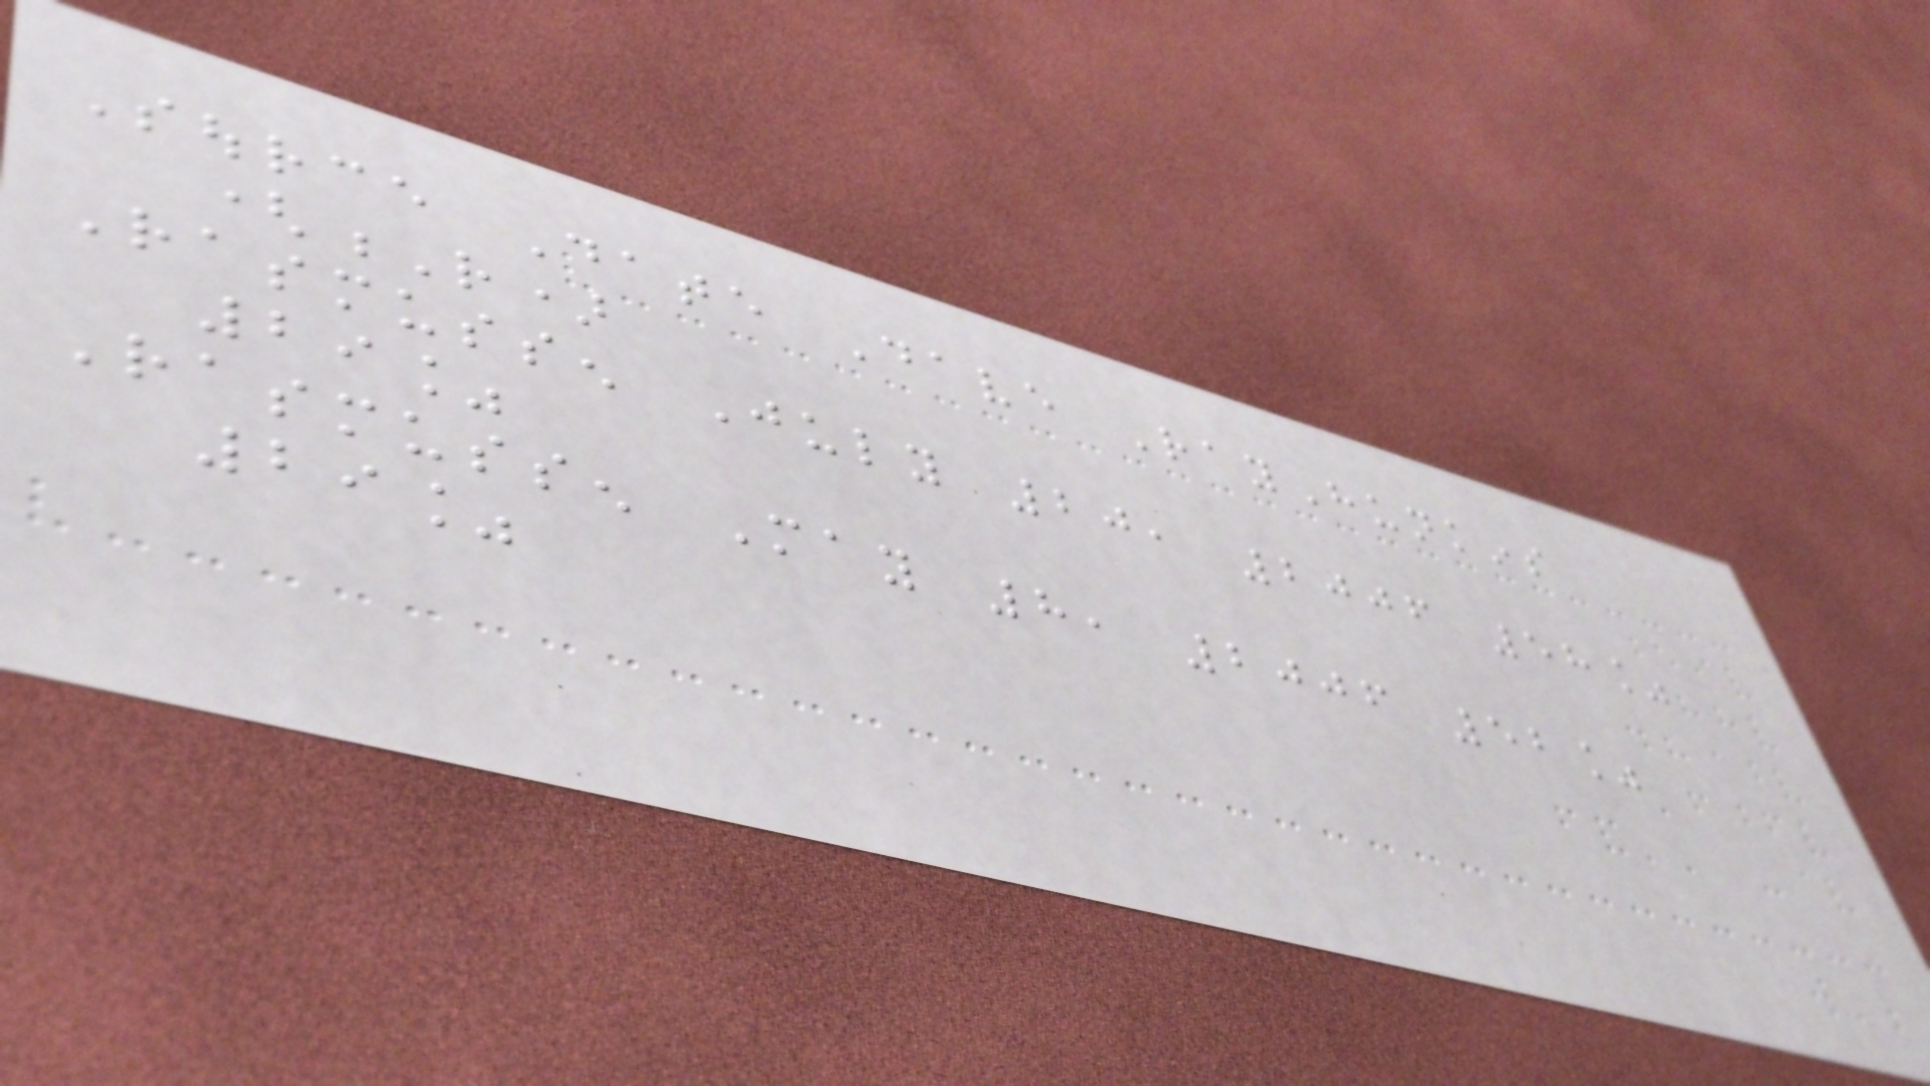Source Date Dave RayHunkins
(R)
Rasmussen July 20, 2006 58%
29%
Rasmussen May 8, 2006 52%
29%
